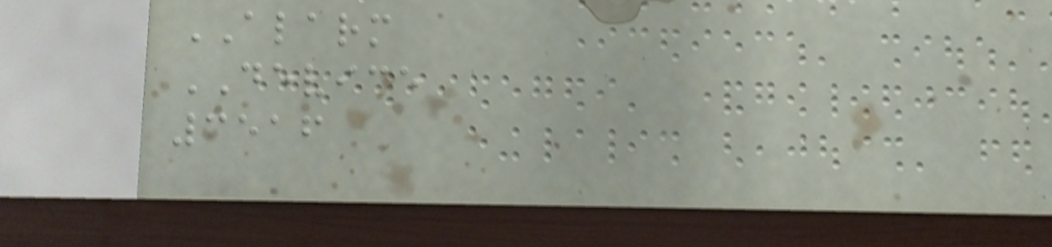ALARM
DEVICE
3516
